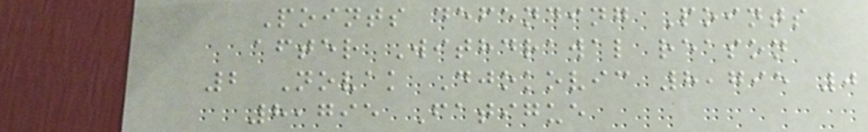Points defending Points
after Withdrawal reason
2 Novak Djokovic 8,795 0
8,795 Fatigue
